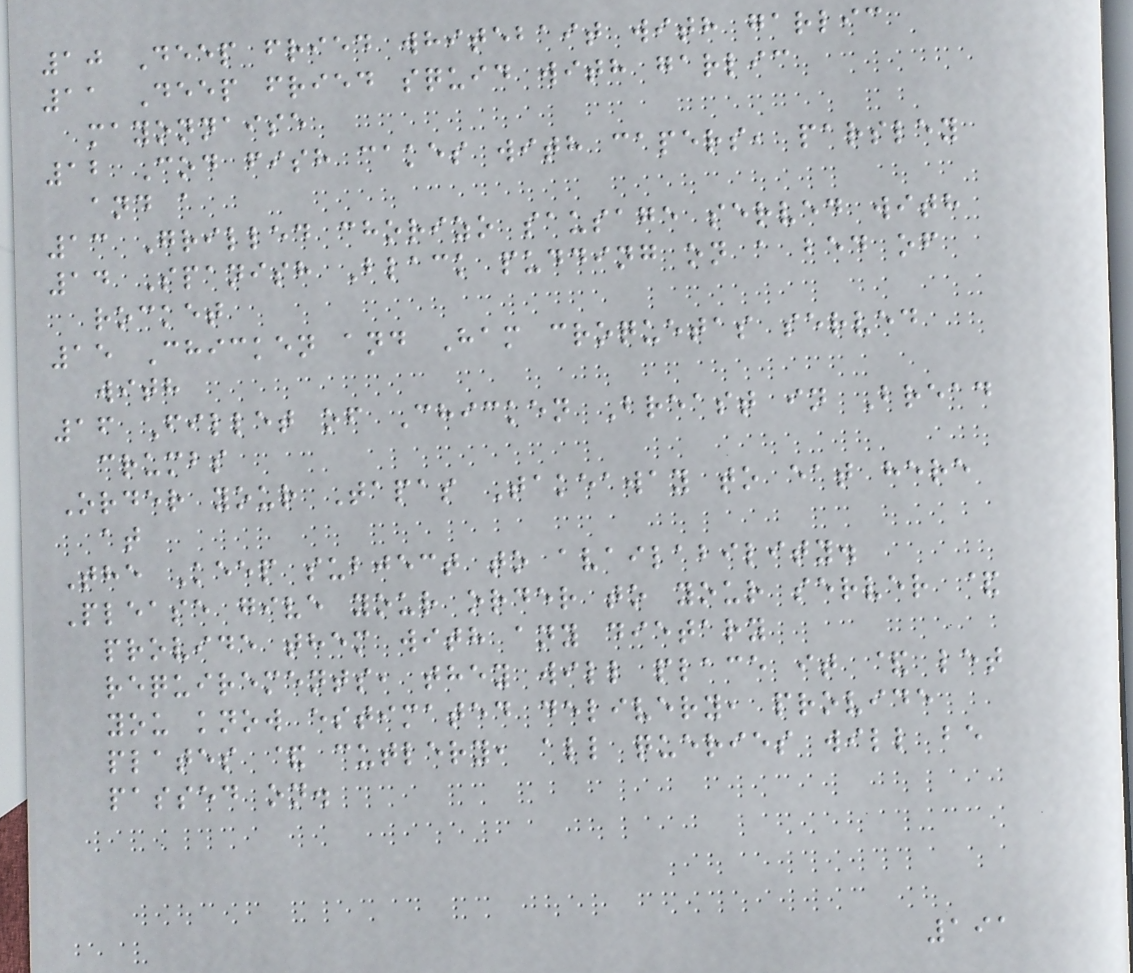10 Deep fried whitebait with garlic
11 Deep fried squid with garlic
mayonnaise
12 Cod fish cakes with capers, parsley
and a
13 Grilled chorizo sausage served with
14 Spanish Black pudding on a bed of
rocket
15 Chicken and Ham croquetas served
with
16 Fillet of Chicken Breast in Bread
crumbs
Order your Tapas Takeaway to eat here
at
The Keep subject to availability.
Please give your order to your server &
provide them with any dietary
requirements, they will place it & let
you know estimated delivery, provide
plates & cutlery, all queries will be
passed on.
191
